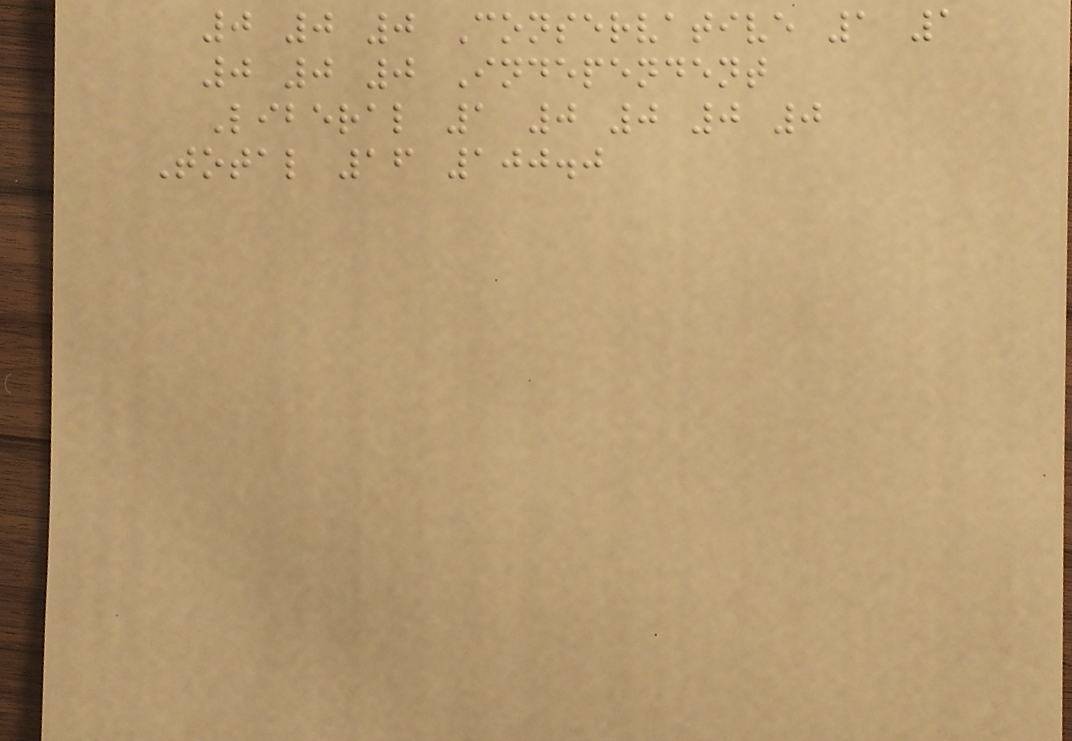0 0 0 Conservative 1 1
0 0 0 Independent
Liberal 1 0 0 0 0
Total 16 100.0
